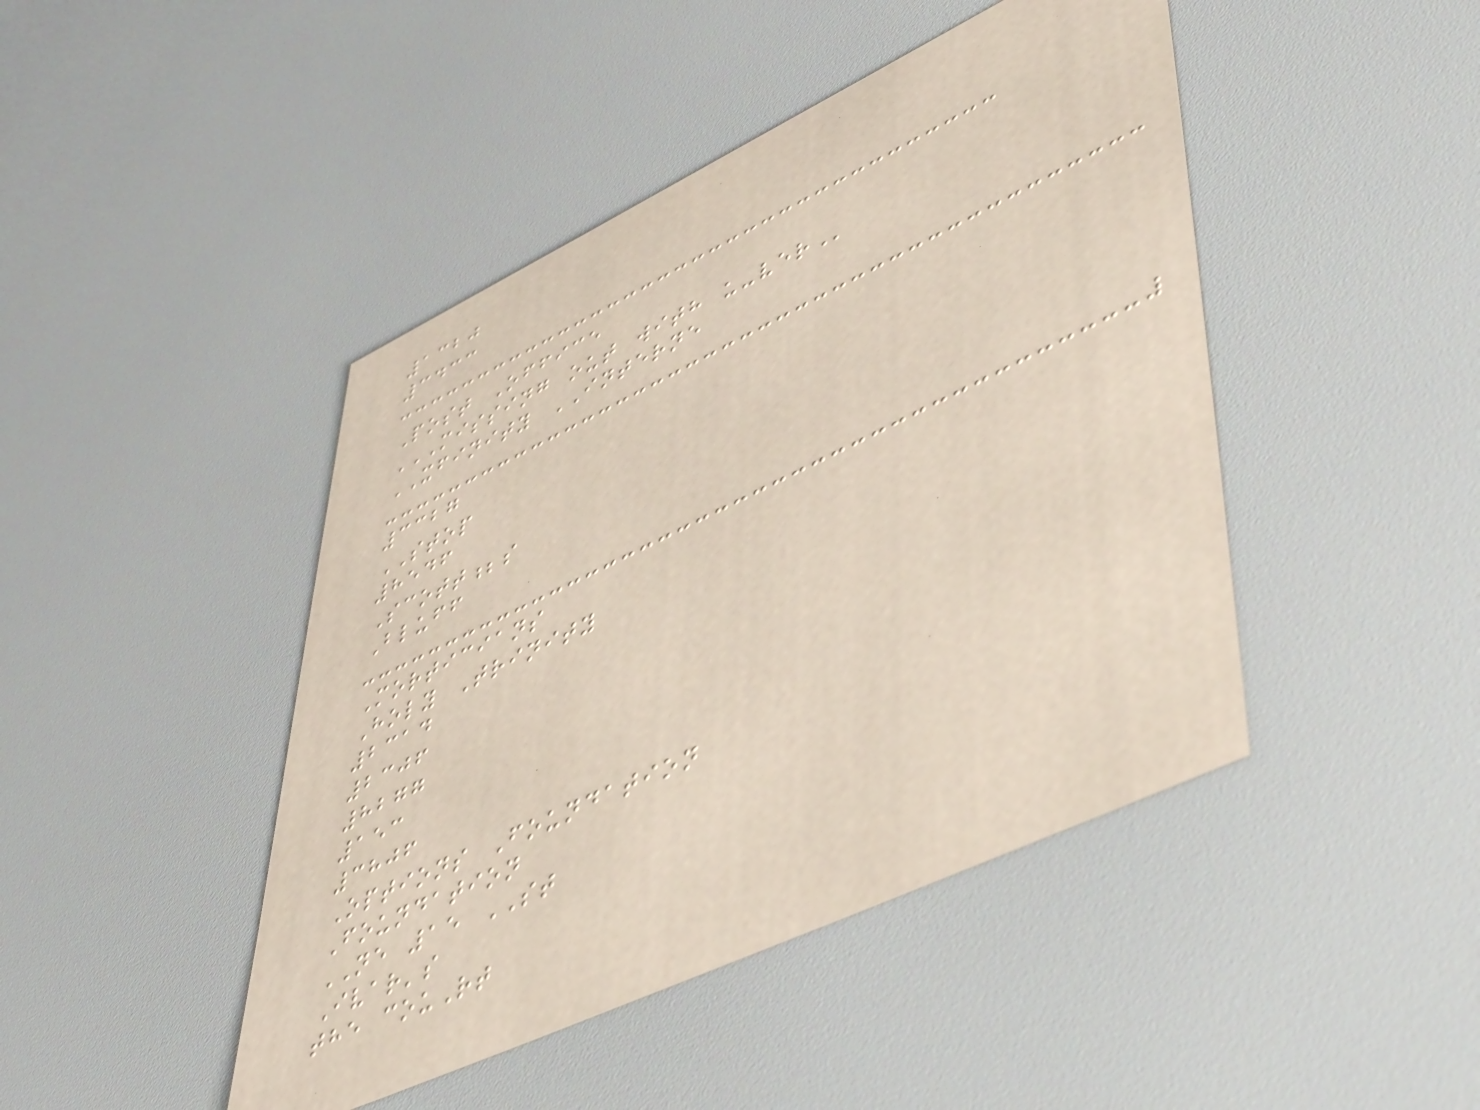1320
3433
Post Office
MISSING OUT WITH U-VER
XFINITY INTERNE
3327
STOP
8546
Scott;s
Bluff
Morticians
Holy Trinity
2314
2306
8277
153
3806
Options Foundation
Foundation
NE 15 ST
Ivar's
the couRt
